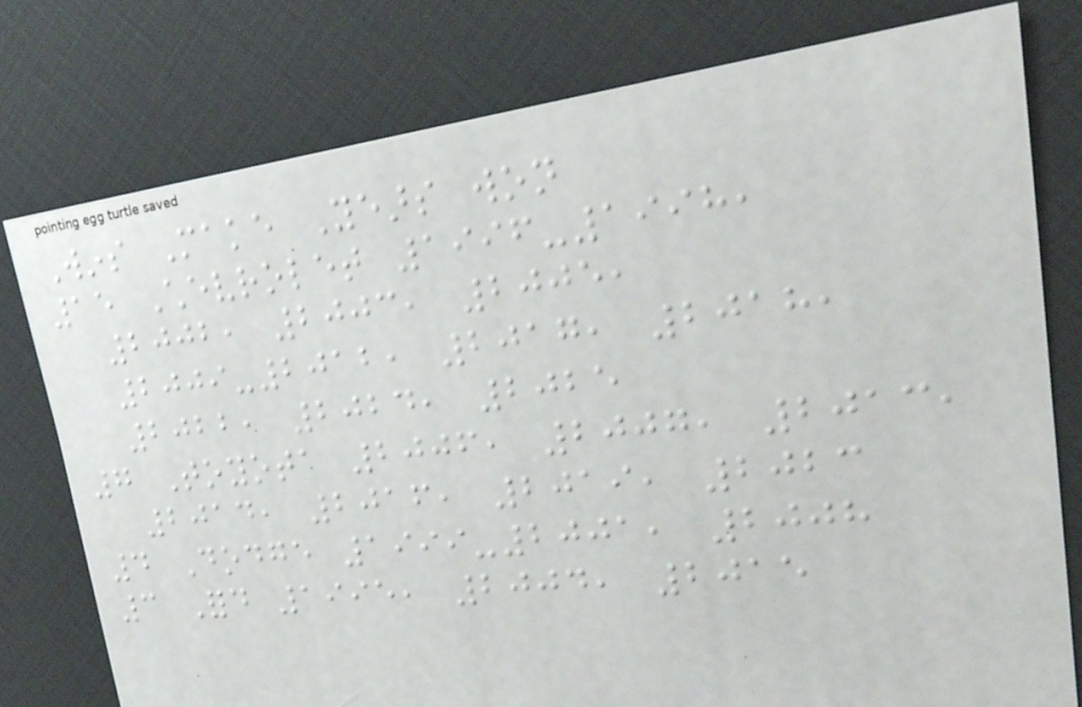Wins Make Years won
15 Chevrolet 1996-1998,
2002, 2003, 2005,
2009-2012, 2017, 2018,
2022, 2024, 2025
7 Toyota 2006, 2007, 2013,
2014, 2016, 2019, 2023
4 Dodge 1999-2001, 2008
3 Ford 1995, 2004, 2015
